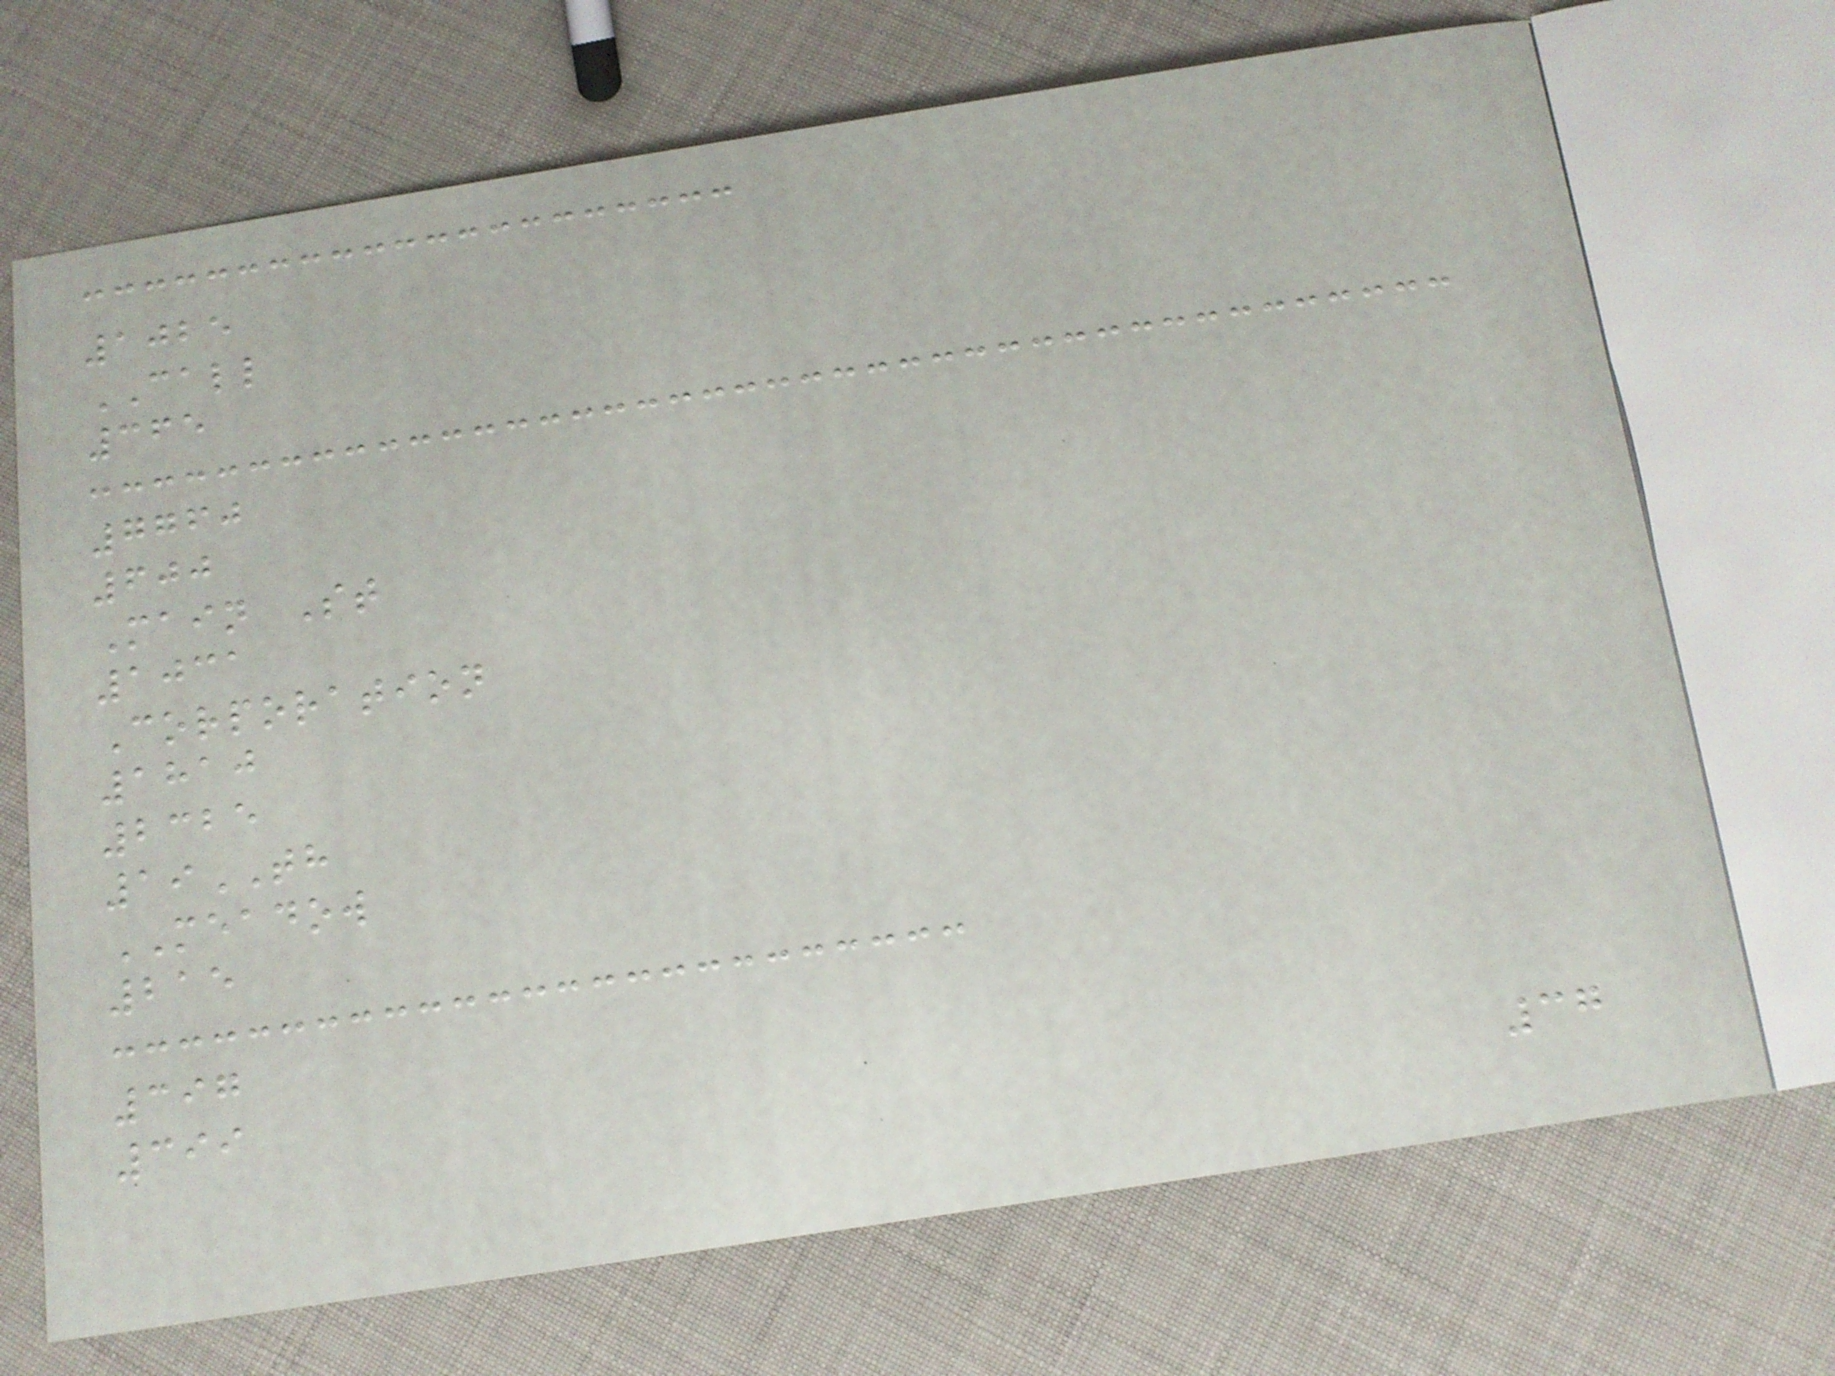1025
CALL
365
7760
600
Main St
1031
Corporation
1810
2325
19TH
MEADOW
215
397
399
37
